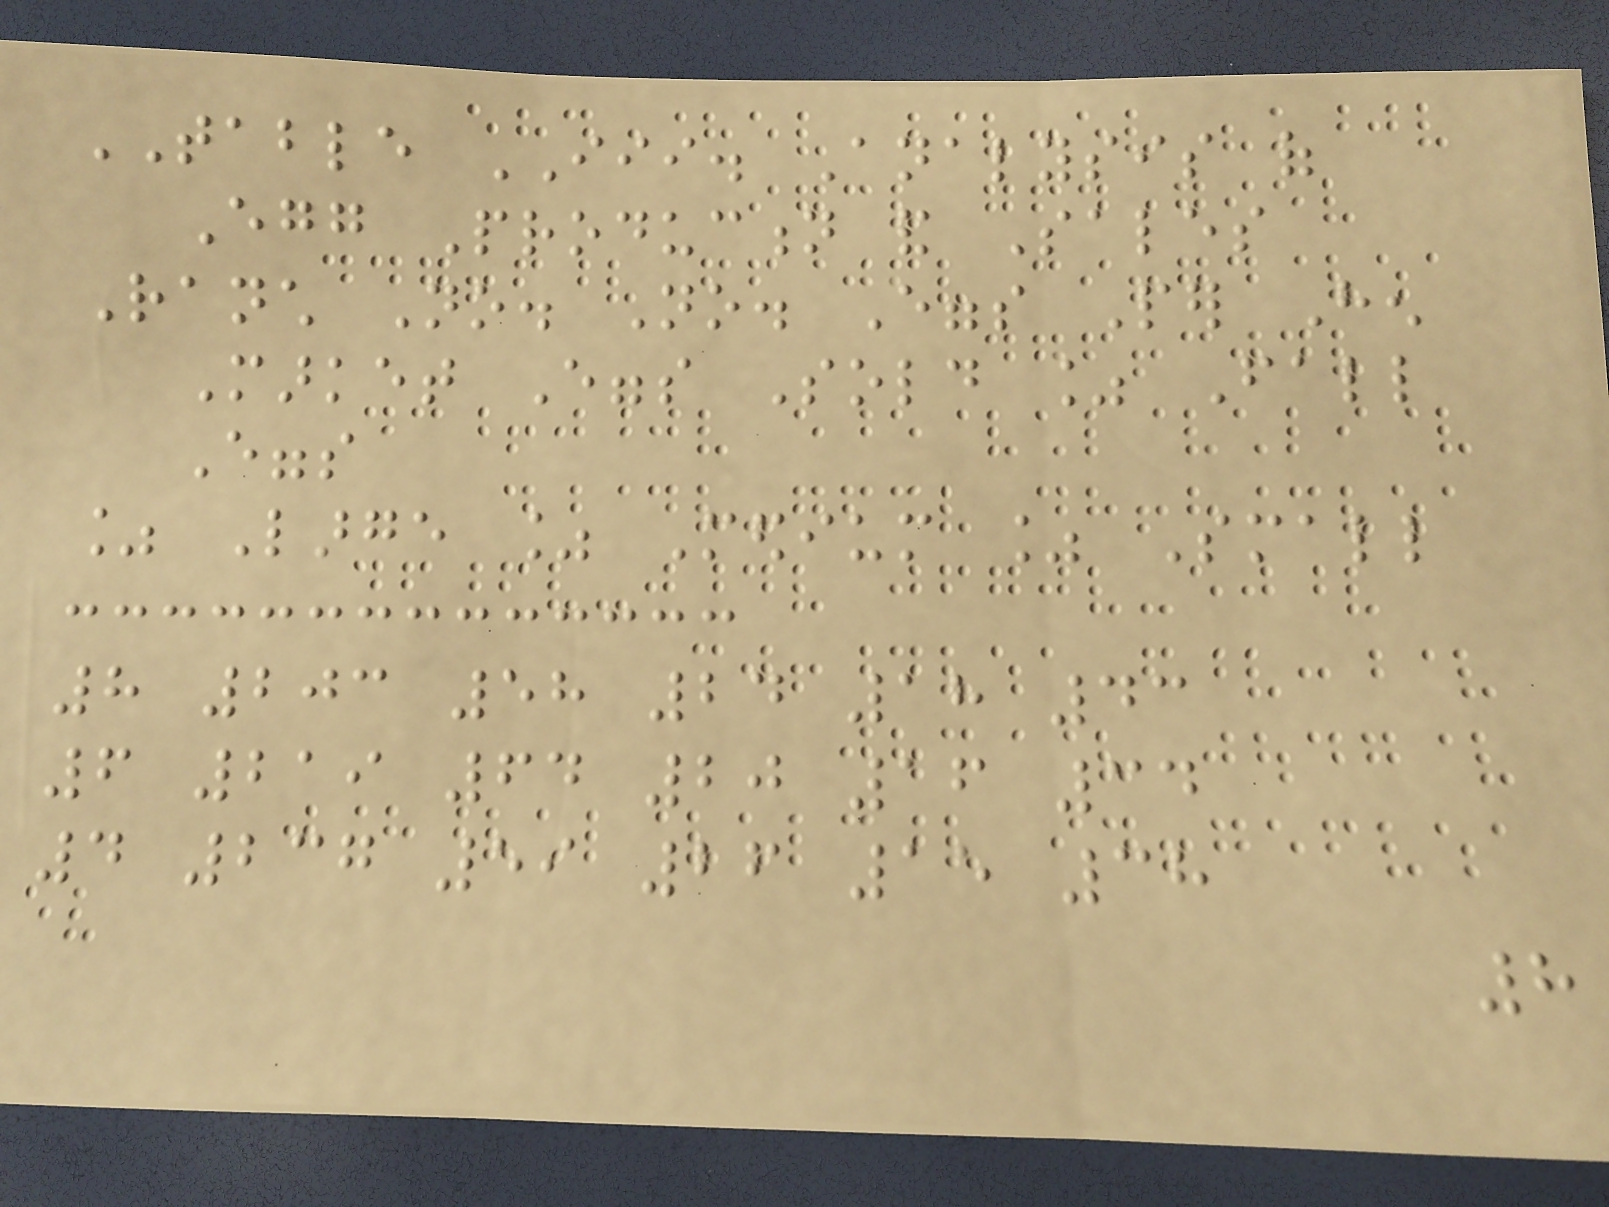TABLE III. Analysis of
Egg Production and Sales
Ranch No. No. Eggs Per Hen
Market Eggs Sold % Fall
Eggs
% Large % Medium % Small
8 203 58 24 18 43
6 219 64 20 16 34
4 237 59 26 15 38
8
